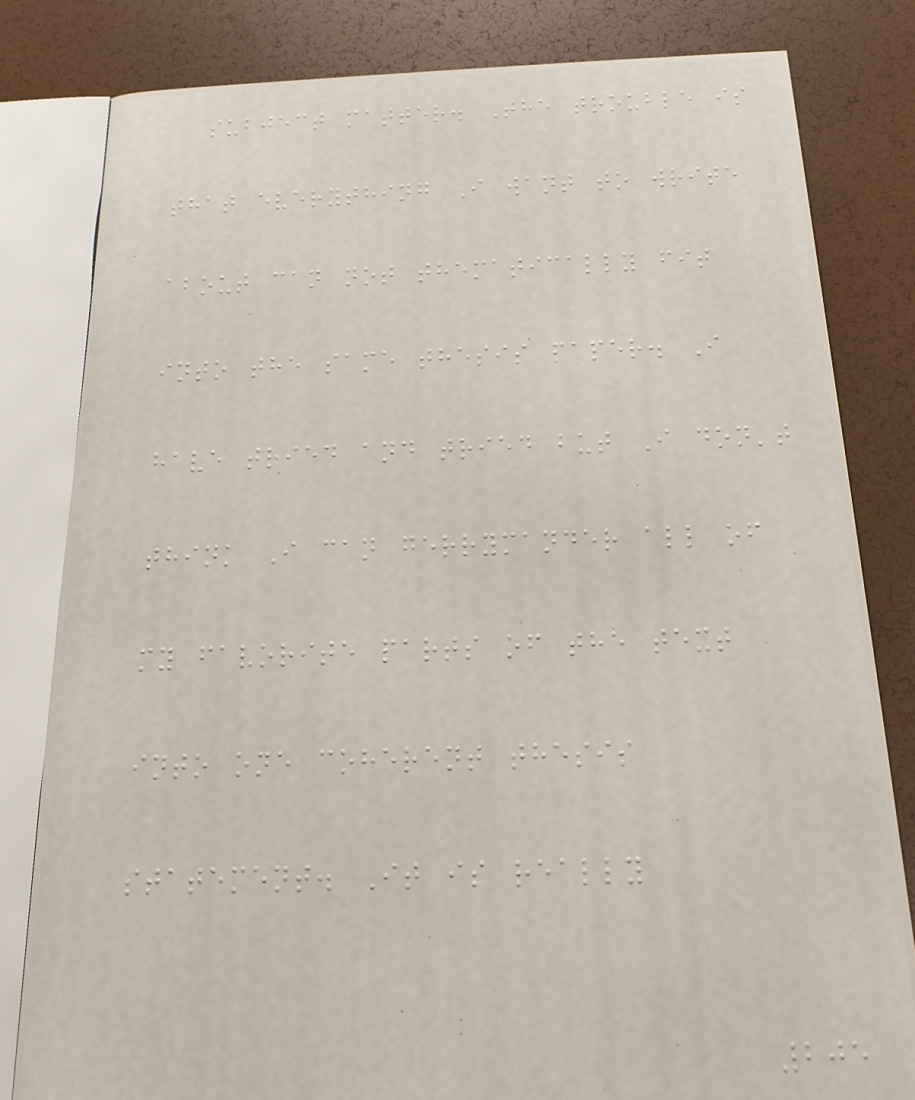subject matter. The trouble is
that everything I want to write
about can not thematically fit
into the same thesis paper. I
have tried and tried but I don't
think I can gerrymander all of
my favorite parts of the text
into one coherent thesis
statement. It is really
205
